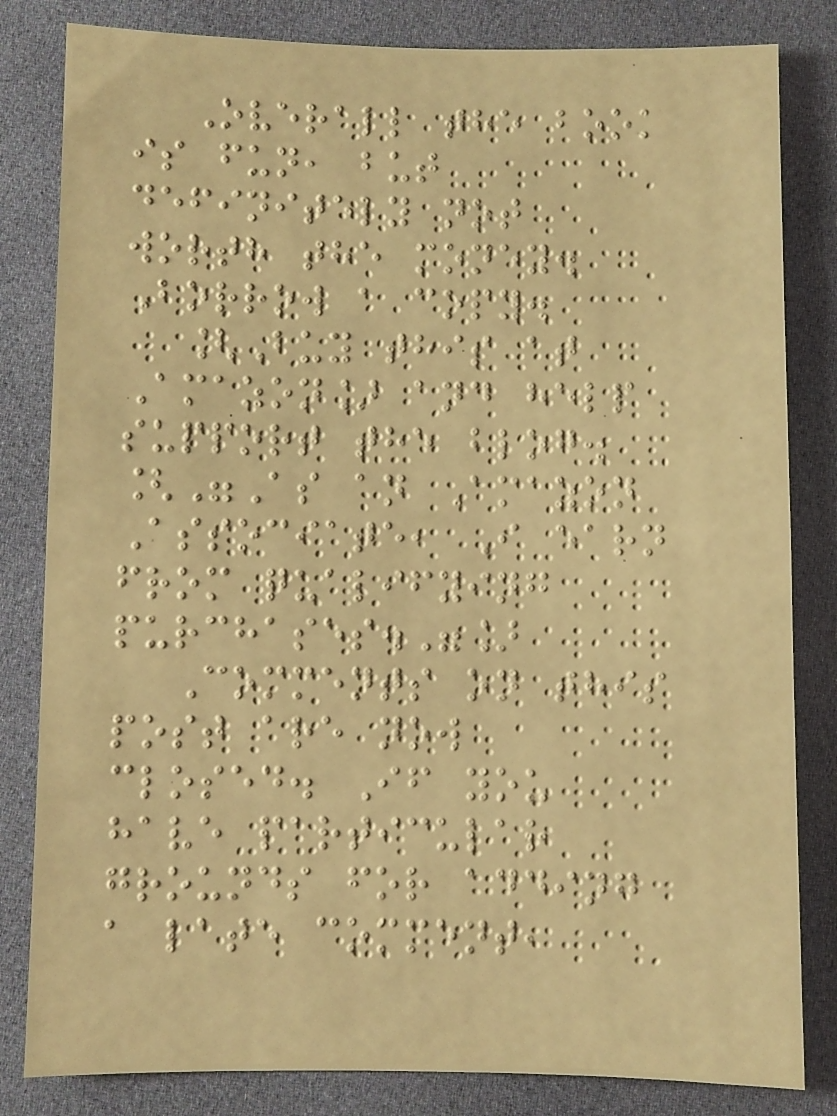Overall the book
is fun, but
definitely not
worth the money.
Borrow a copy.
[Buy this at
Amazon] and help
support the blog.
["As an Amazon
Associate, I earn
from qualifying
purchases."]
Comments on this
post are now
closed. If you
have particular
grounds for adding
a late comment,
